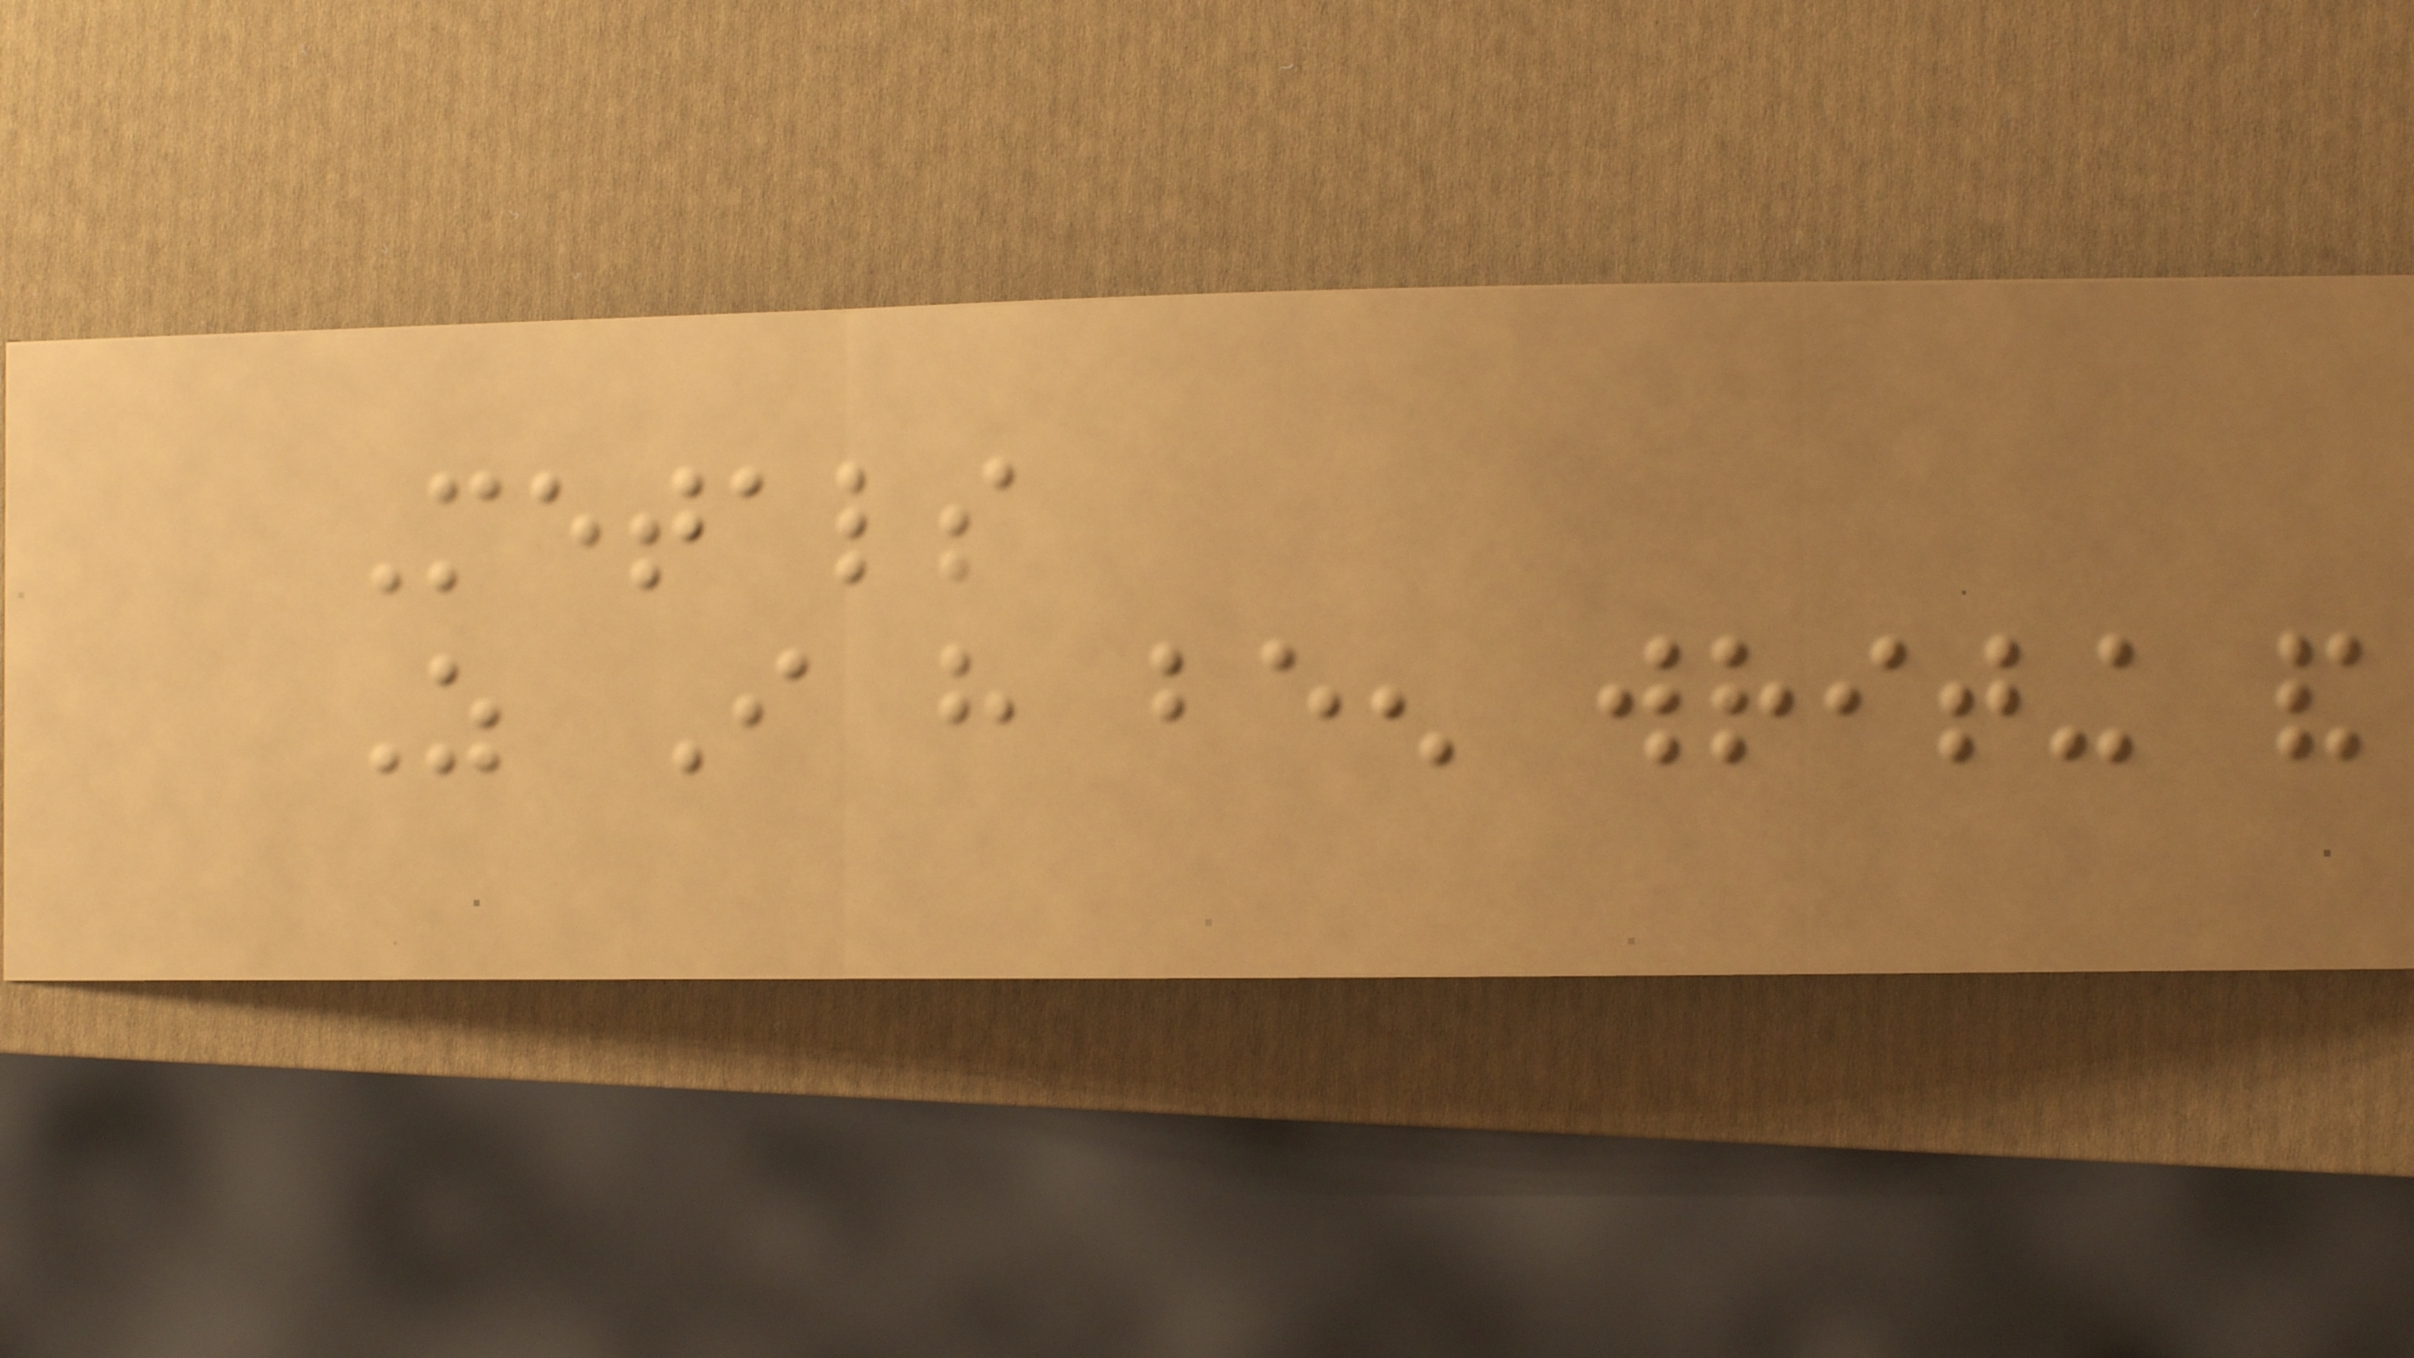Metals
As I have been writing and
